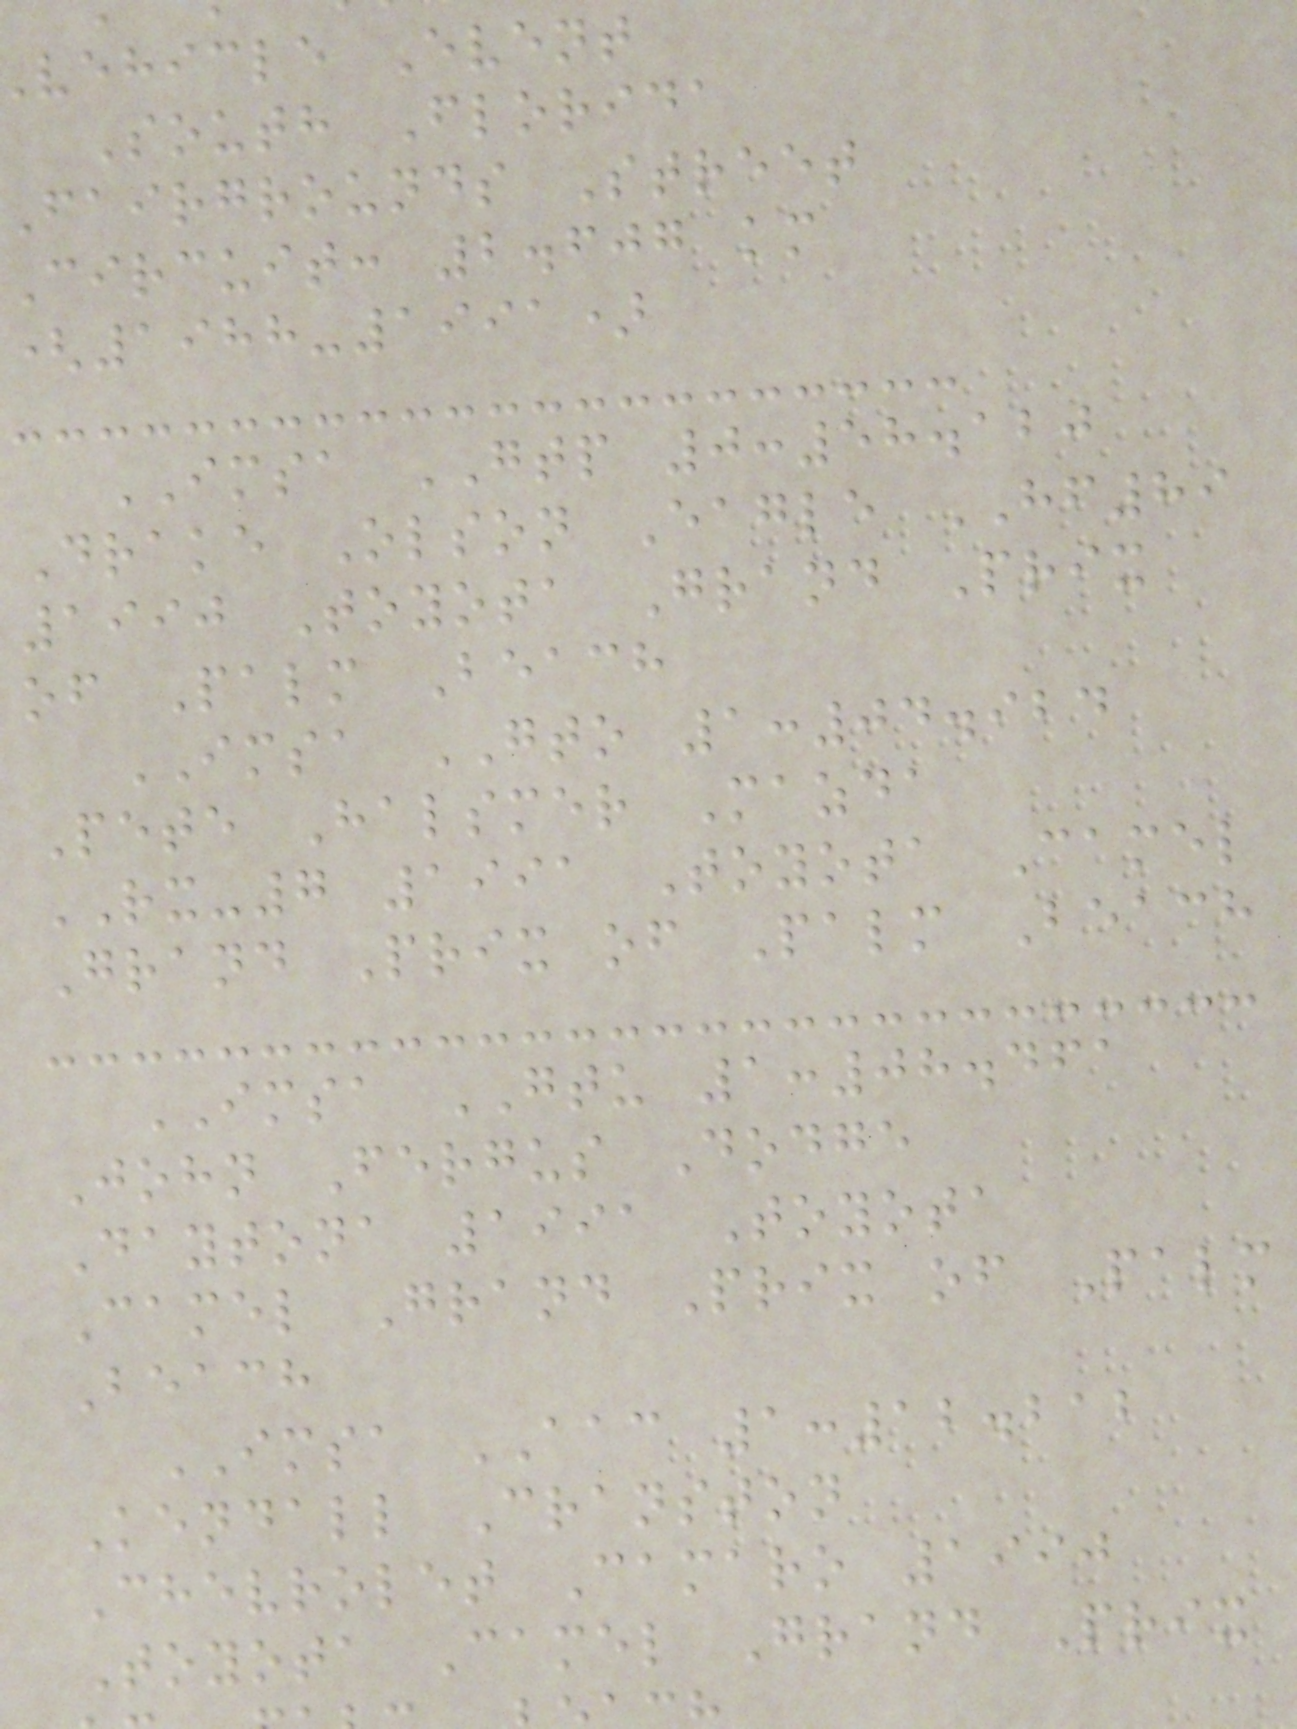vehicle Event
South Florida
fairgrounds Street
Circuit: 2.607 km
(1988-1991)
IMSA GTP 0:58.120
Drake Olson Eagle HF89
1990 Toyota Grand Prix
of Palm Beach
IMSA GTO 1:04.924
Pete Halsmer Mazda
RX-7 1991 Toyota Camel
Grand Prix of Palm Beach
IMSA GTU 1:08.461
John Fergus Dodge
Daytona 1991 Toyota
Camel Grand Prix of Palm
Beach
IMSA AAC 1:12.212
Kendall Cranston
Chevrolet Camaro 1990
Toyota Camel Grand Prix
